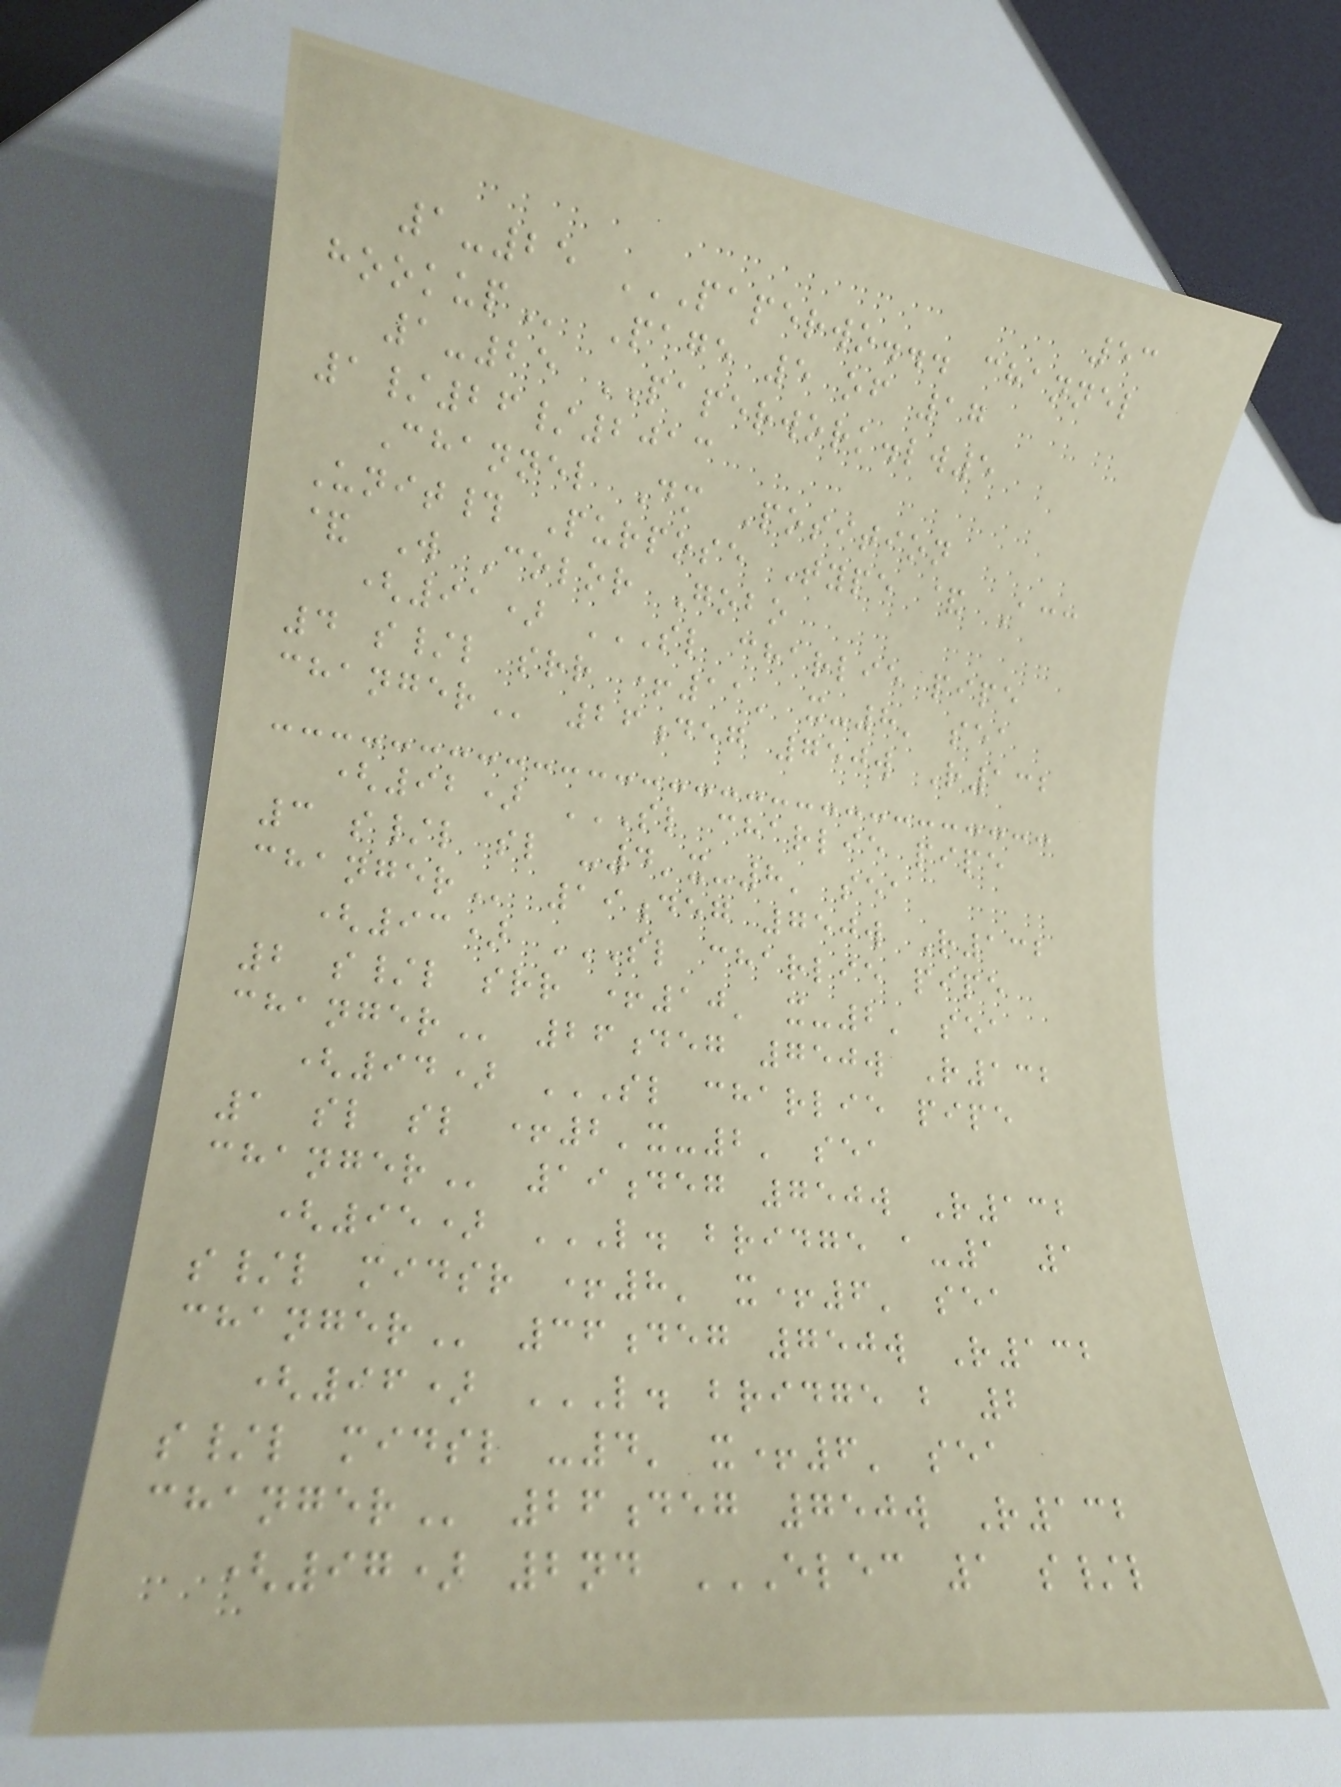53
1-25 PAPERWO... CHANNEL
HOOKUP Page 5 of 17
1-25 PAPERWORK.lw5
1/26/2013
Channel Dm Position
Unit# Purpose Type & Acc
& W Color Gobo
(91) SL CHARLIE PIPE
4 S/L SRR +11' X-8' SEA
CHANGER 26deg 750w R132
(92) SL CHARLIE PIPE
3 S/L SL -4'X-8' SEA
CHANGER 19deg 750w R132
(93) SL CHARLIE PIPE
2 S/L SRR +10' X-2' SEA
CHANGER 26deg 750w R132
(94) SL CHARLIE PIPE
1 SL SL +2'X-2' SEA
CHANGER 19deg 750w R132
(95) L. BRIDGE A-1 1
S/L MIDSR +8' X+6' SEA
CHANGER 36deg 750w R132
(96) L. BRIDGE B 2
S/L MIDSL -4' X+6' SEA
CHANGER 26deg 750w R132
(97) 2nd ELEC 1 S/L
